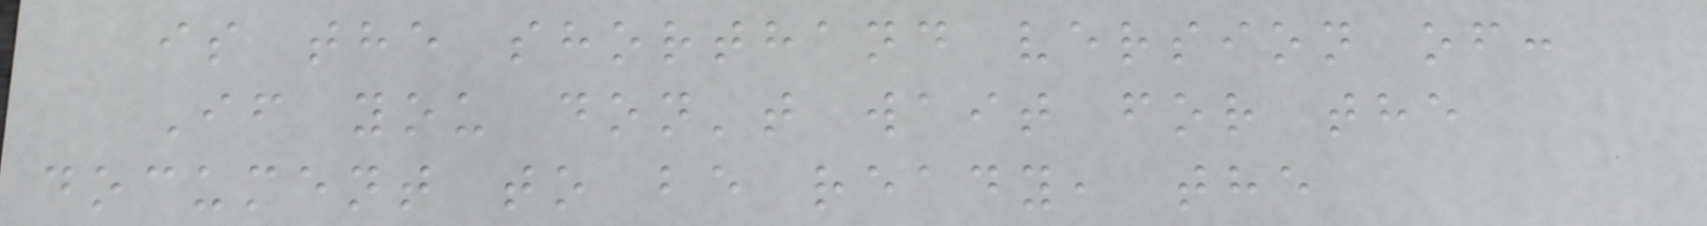is the shorthand version of:
If you don't wait for the
document to be ready, the
